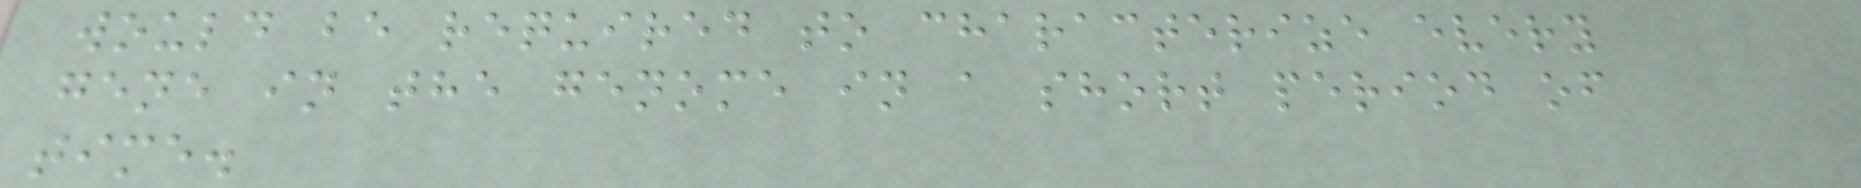would be required to characterize every
gene in the genome in a short period of
time.
